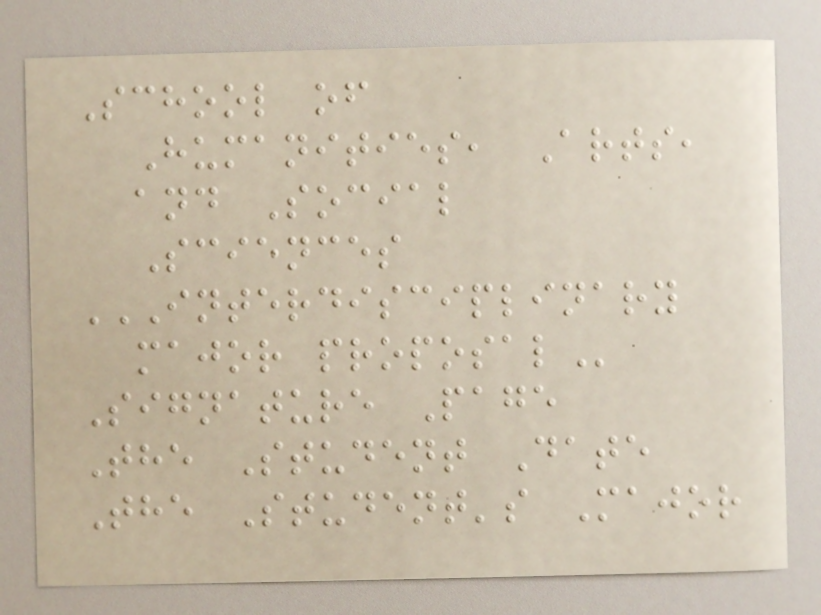School of
Humanities, Arts,
and Social
Sciences
INTERDISCIPLINARY
MAJOR PROPOSAL
Signature Page
The Student Date
The Student's Major
